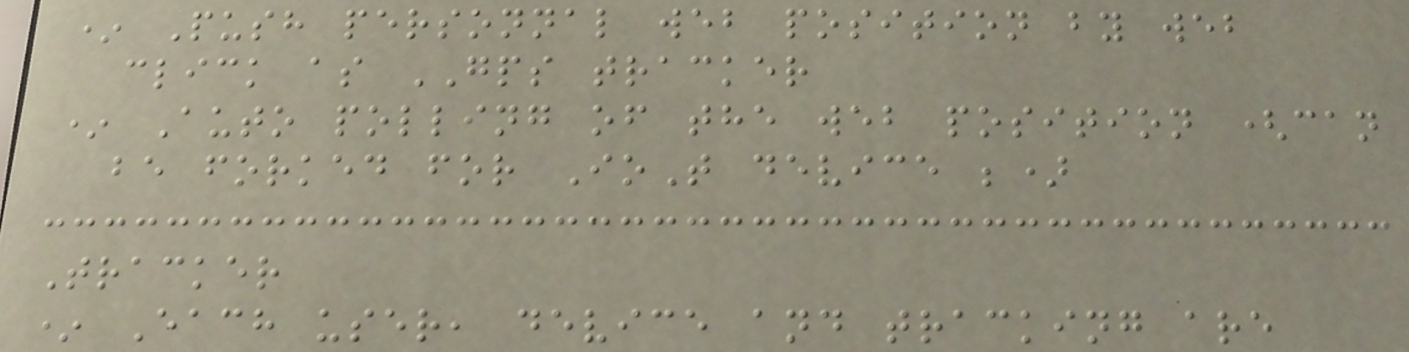* Push personnal web position by web
click as GPS tracker
* Auto polling of the web position (can
be forked for IoT device ;)
Tracker
* Each user, device and tracking are
